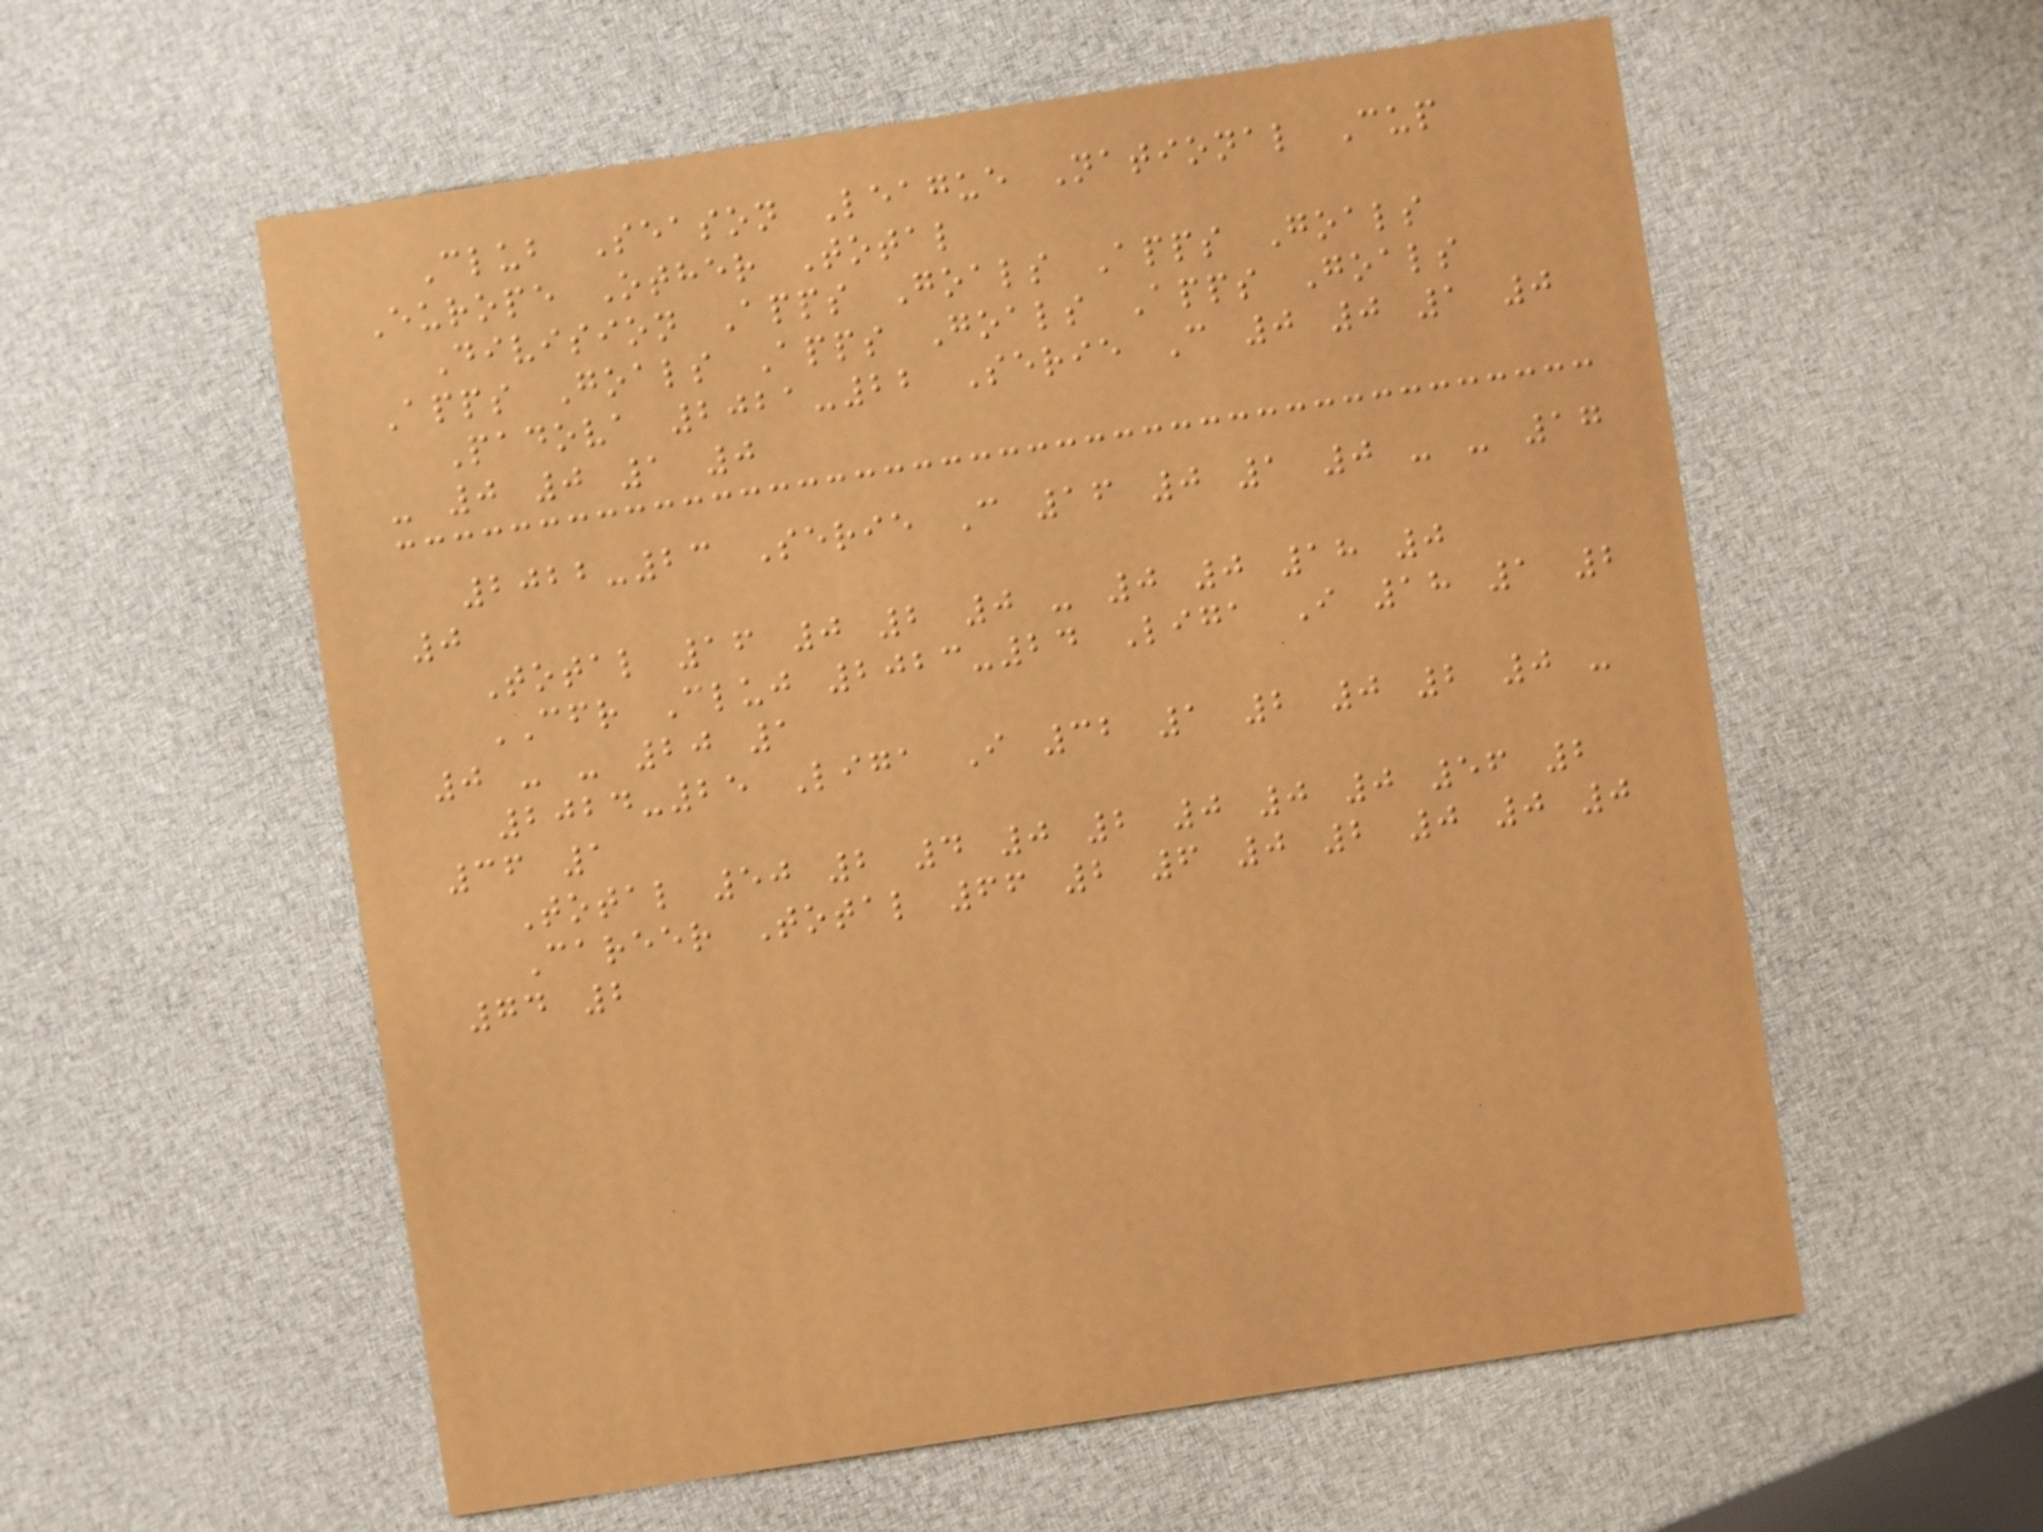Club Season League National Cup
Europe Other Total
Division Apps Goals Apps Goals
Apps Goals Apps Goals Apps Goals
Padova 2021-22 Serie C 0 0 1 0
- 0 0 1 0
2022-23 Serie C 16 0 1 0 - - 17
0
Total 16 0 2 0 - 0 0 18 0
CFR Cluj 2023-24 Liga I 18 1 2
0 - - 20 1
2024-25 Liga I 32 1 2 0 2 0 -
36 1
Total 50 2 4 0 2 0 0 0 56 2
Career Total 66 2 6 0 2 0 0 0
74 2
